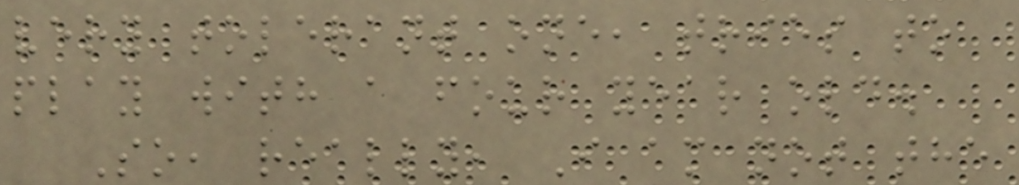very tolerant one, tries to
play with a four year old.
So, really, I am not the
